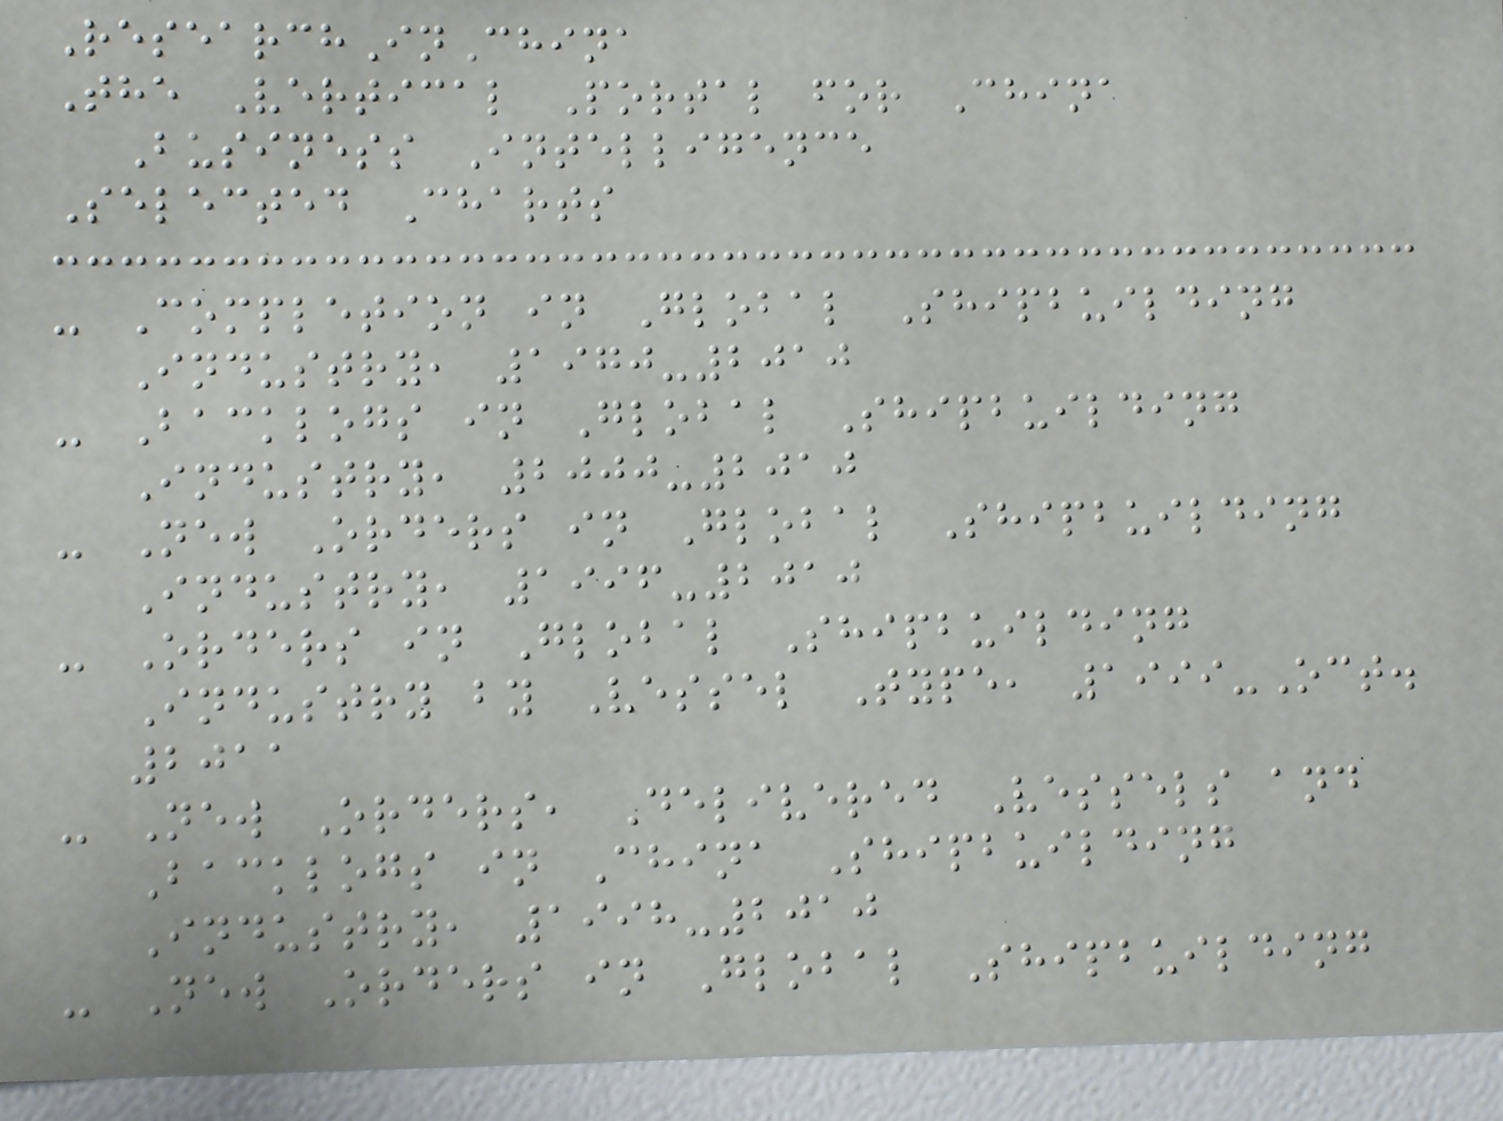ResearchInChina
The Vertical Portal for China
Business Intelligence
Selected Charts
- Completion in Global Shipbuilding
Industry, 1970-2010
- Backlogs in Global Shipbuilding
Industry, 2000-2010
- New Orders in Global Shipbuilding
Industry, 1996-2010
- Orders in Global Shipbuilding
Industry by Vessel Type, 1999-Oct.
2011
- New Orders, Delivered Vessels and
Backlogs in China Shipbuilding
Industry, 1998-2010
- New Orders in Global Shipbuilding
